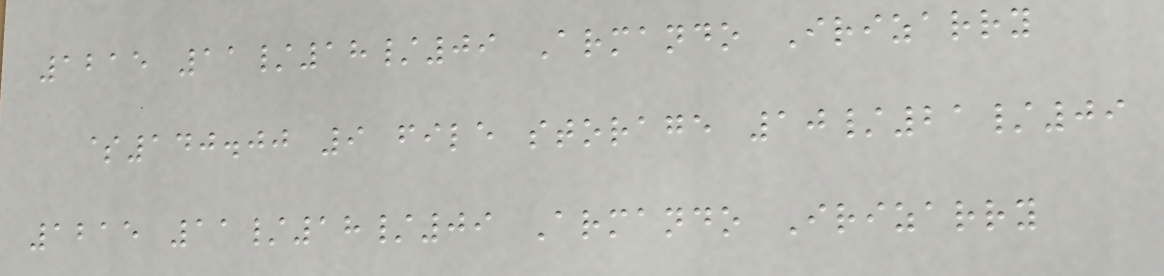1215 11/18/09 Armando Irizarry
$140.00 9 file storage 10/21/09
1215 11/18/09 Armando Irizarry
